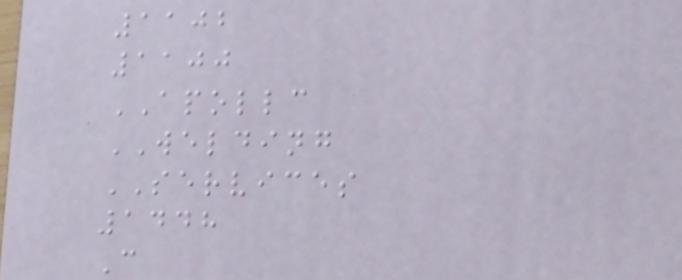1102
1100
APOLLC
WELDING
SERVICES
1448
C
